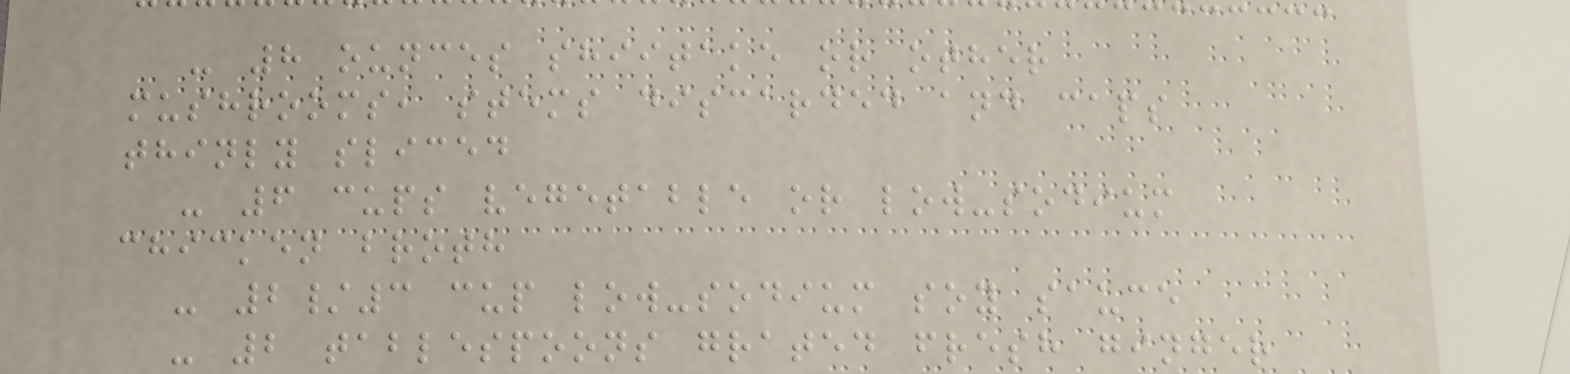- 8 ounces shiitake or other
mushrooms, stems discarded and caps
thinly sliced
- 6 cups vegetable or low-sodium
chicken broth
- 2/3 cup low-sodium soy sauce
- 2 tablespoons grated fresh ginger
